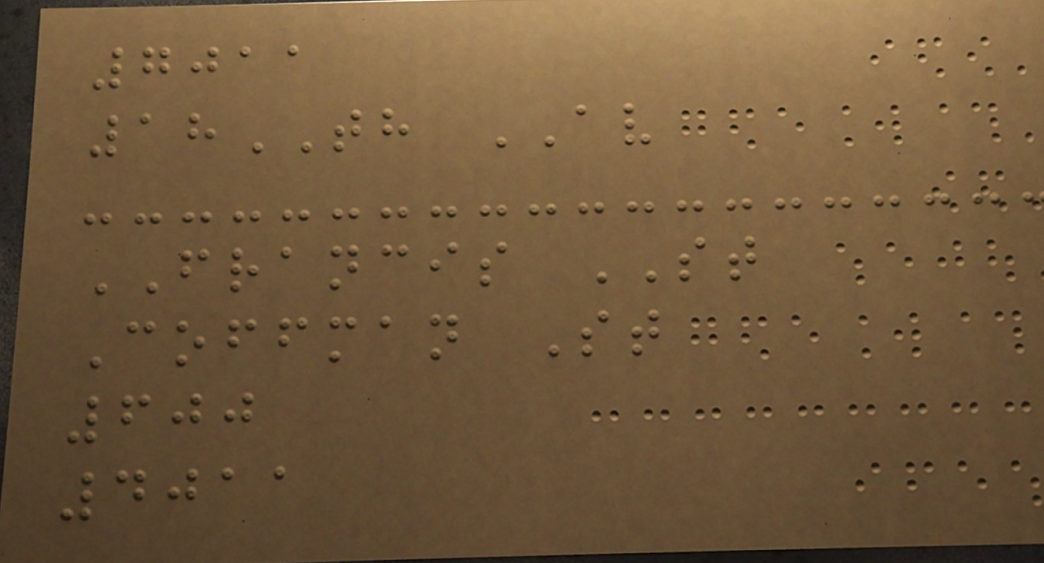7011
18TH AV
FRANCIS ST
Coffman St
600
4011
